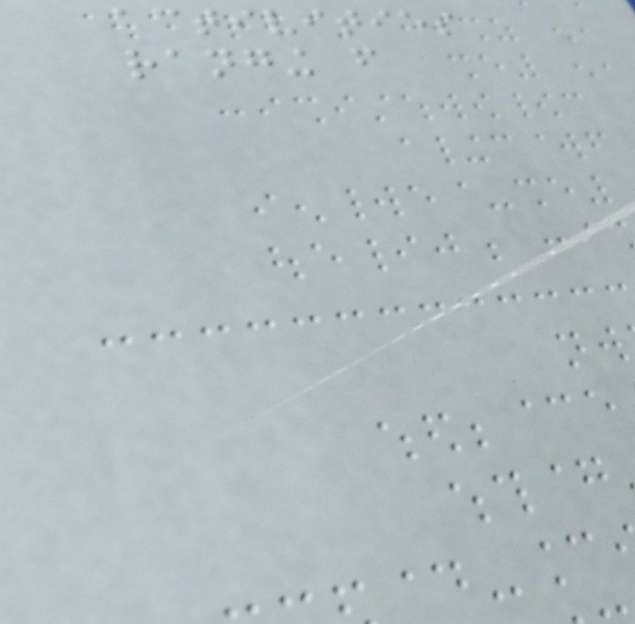activities
ranging from
